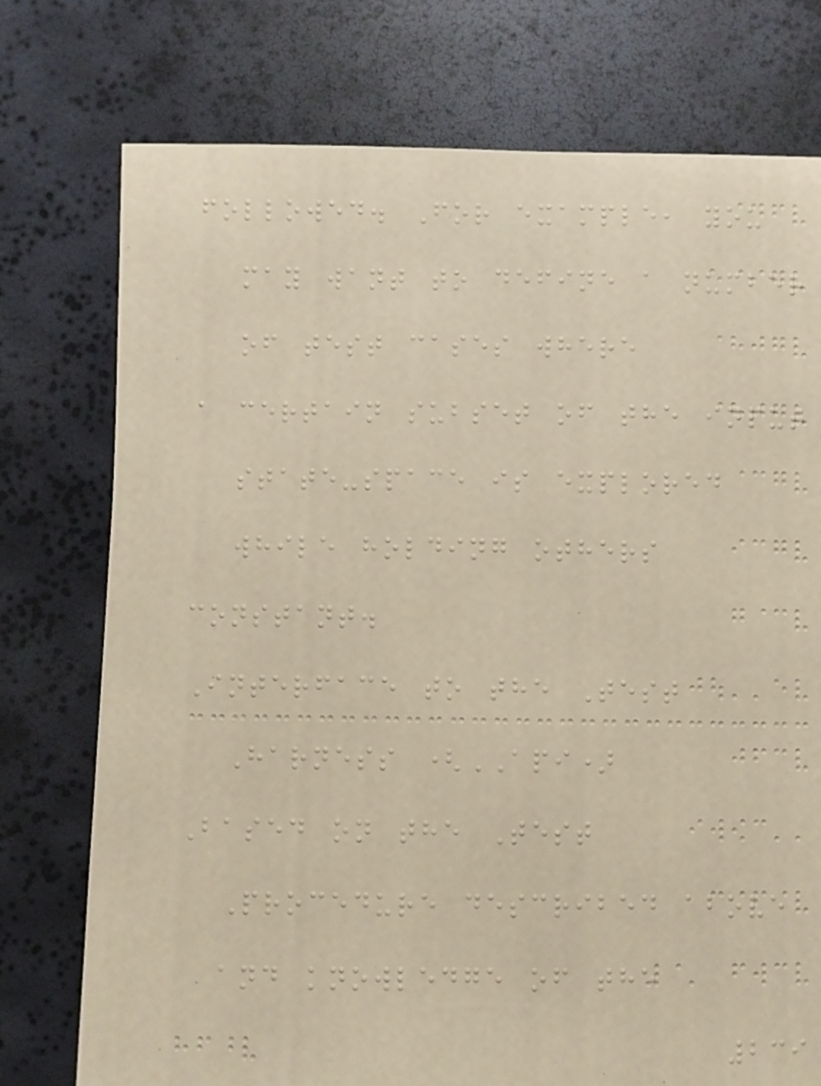followed. For example, you
may want to define a number
of test cases where
a certain subset of the input
state-space is explored
while holding others
constant.
Interface to the Test
Harness (API)
Based on the Test
Procedure described above
and knowledge of the
239
